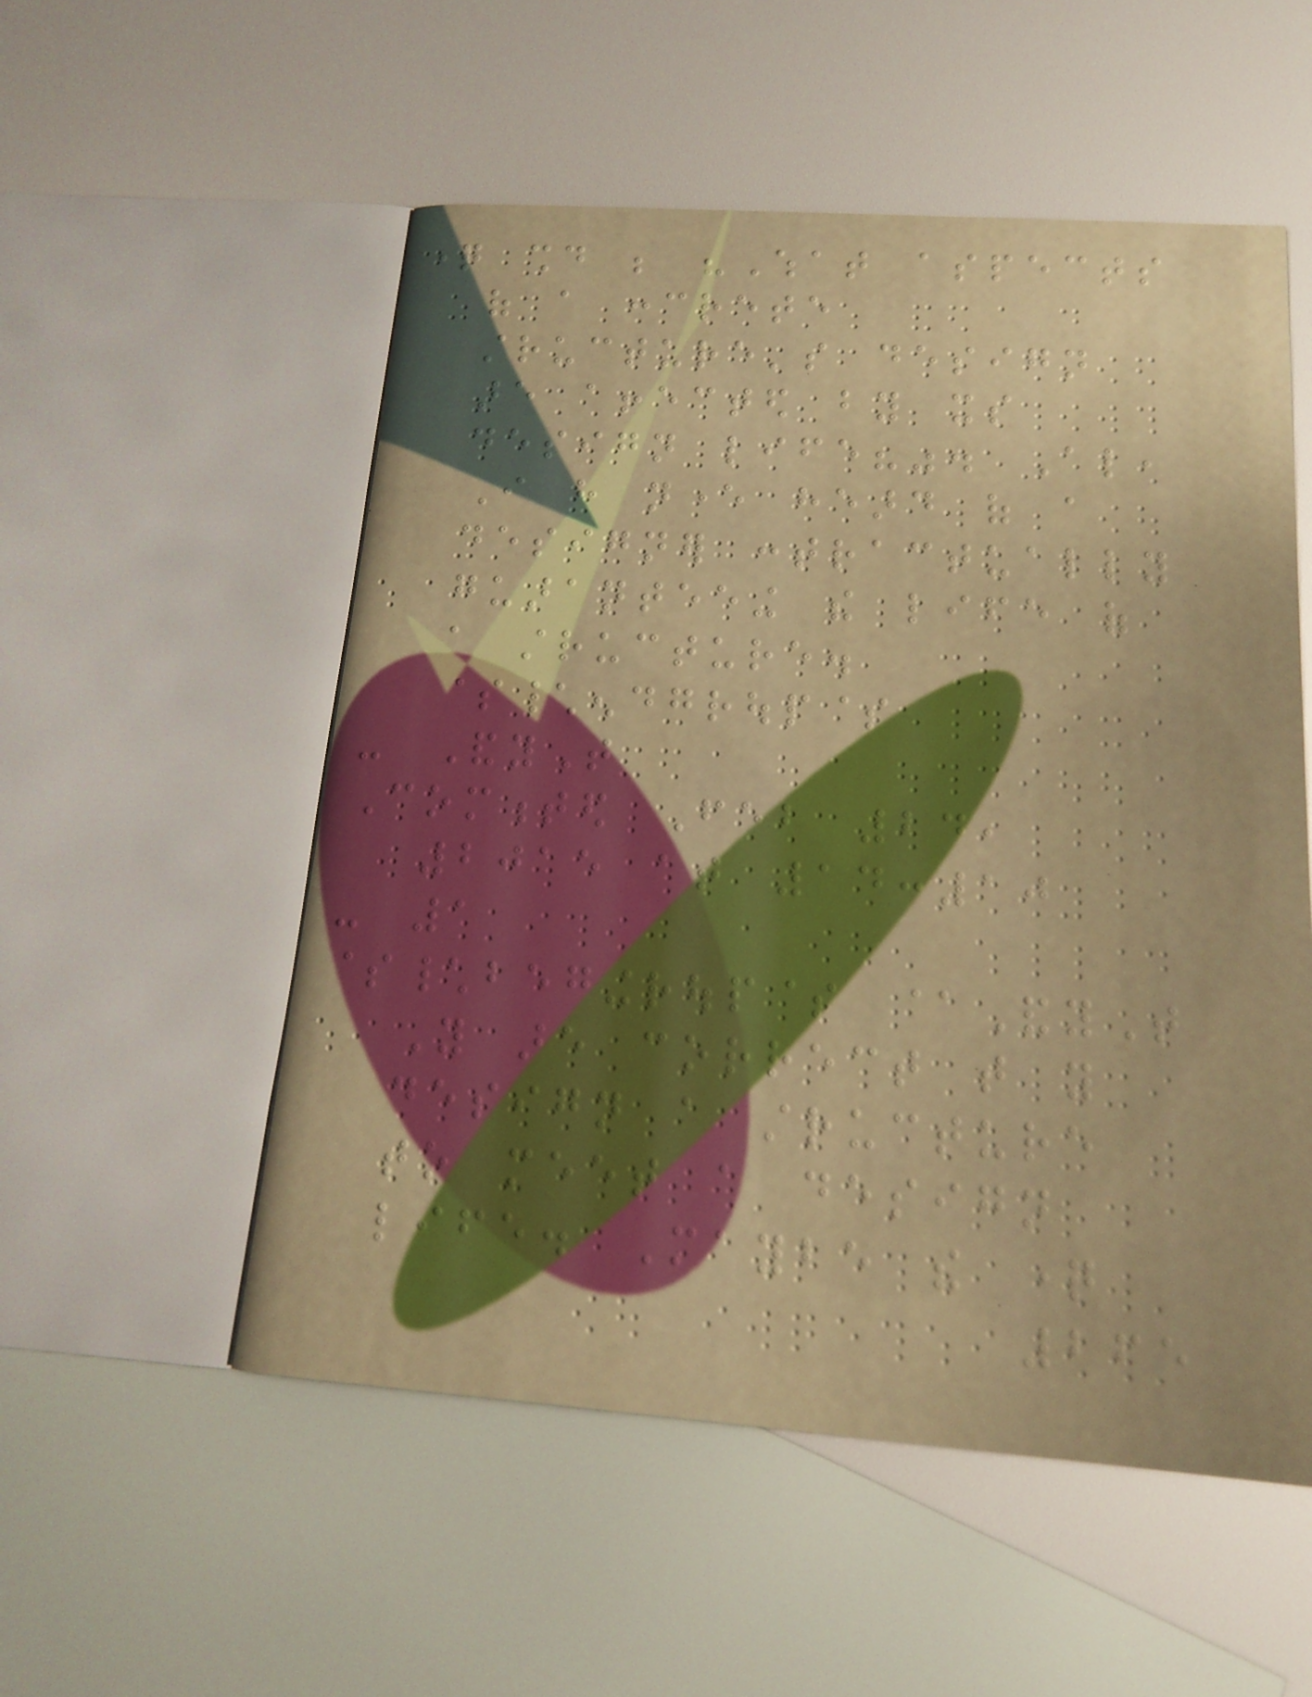question should be "What aspects
of a concrete
structure's design
are affected by its
design life?". Also,
I have never heard of a
designer contractually
guaranteeing the life of
a structure.
$\endgroup$
- AndyT
Commented Feb 24,
2015 at 14:10
- 1
$\begingroup$ @AndyT
You are correct that you
design a structure
to meet a design
life. Maybe the question
265
